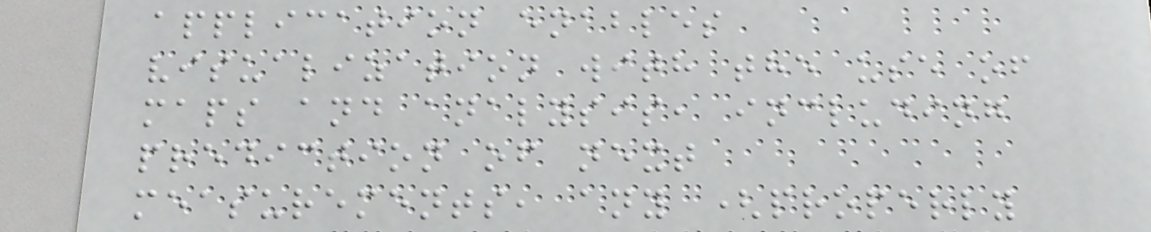application enables
visualization with the use of
maps and analysis, including
prediction of next
measurements, any (properly
